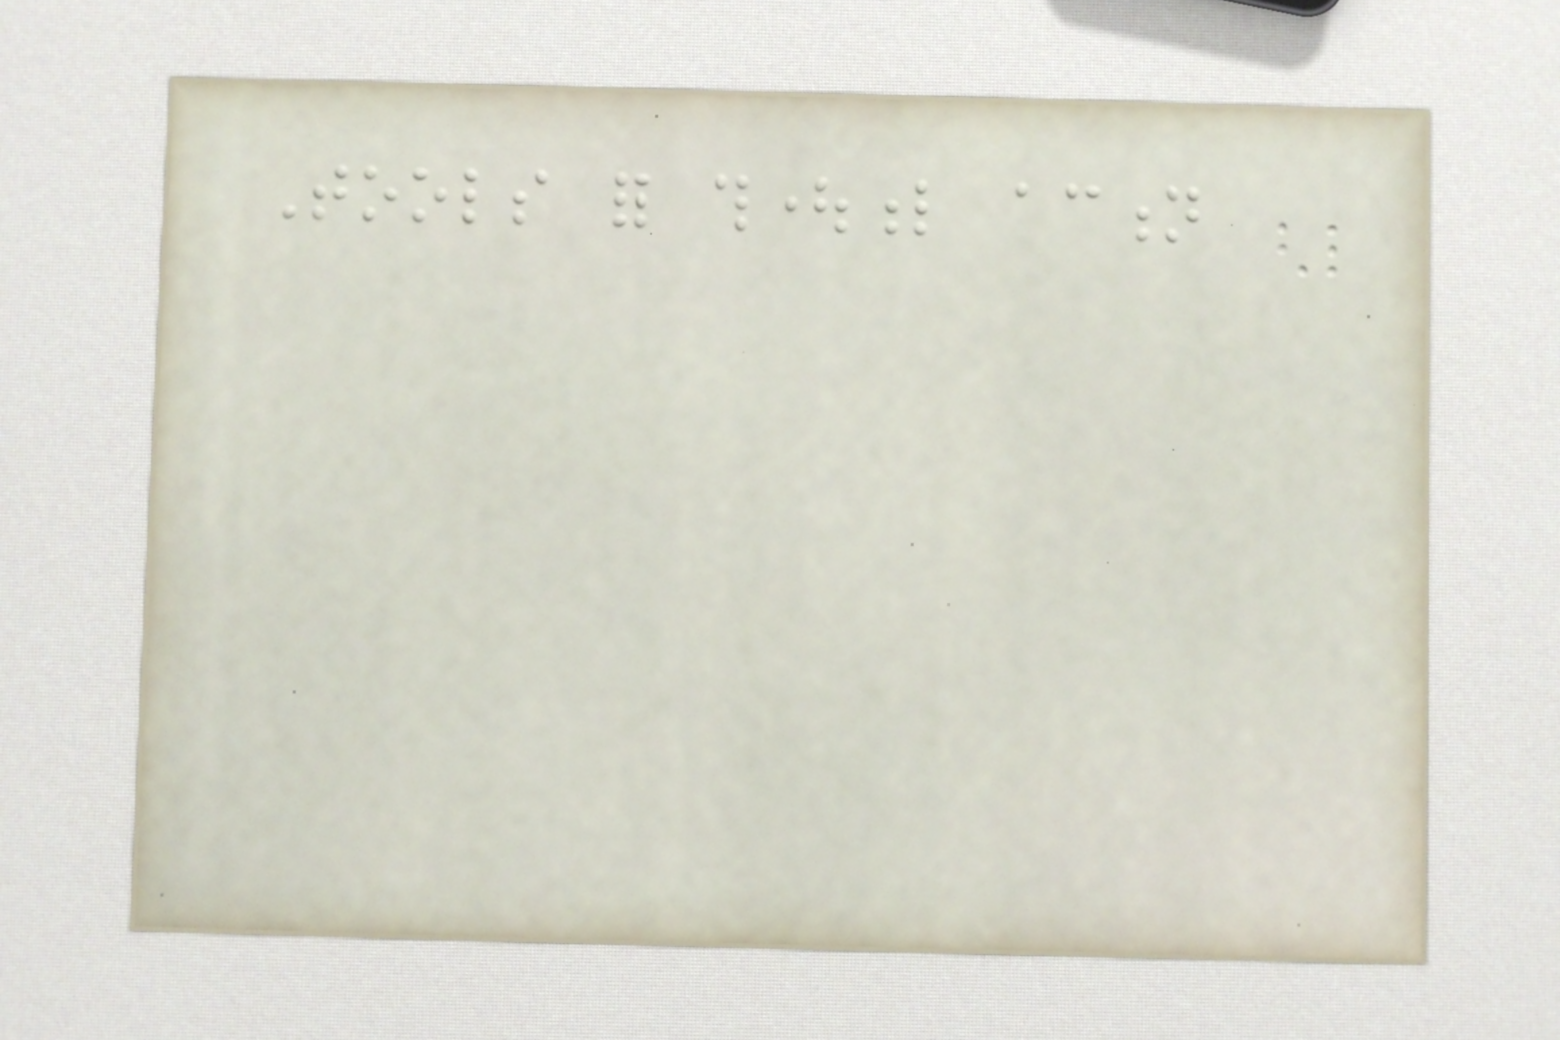Tools for thoughtful action
